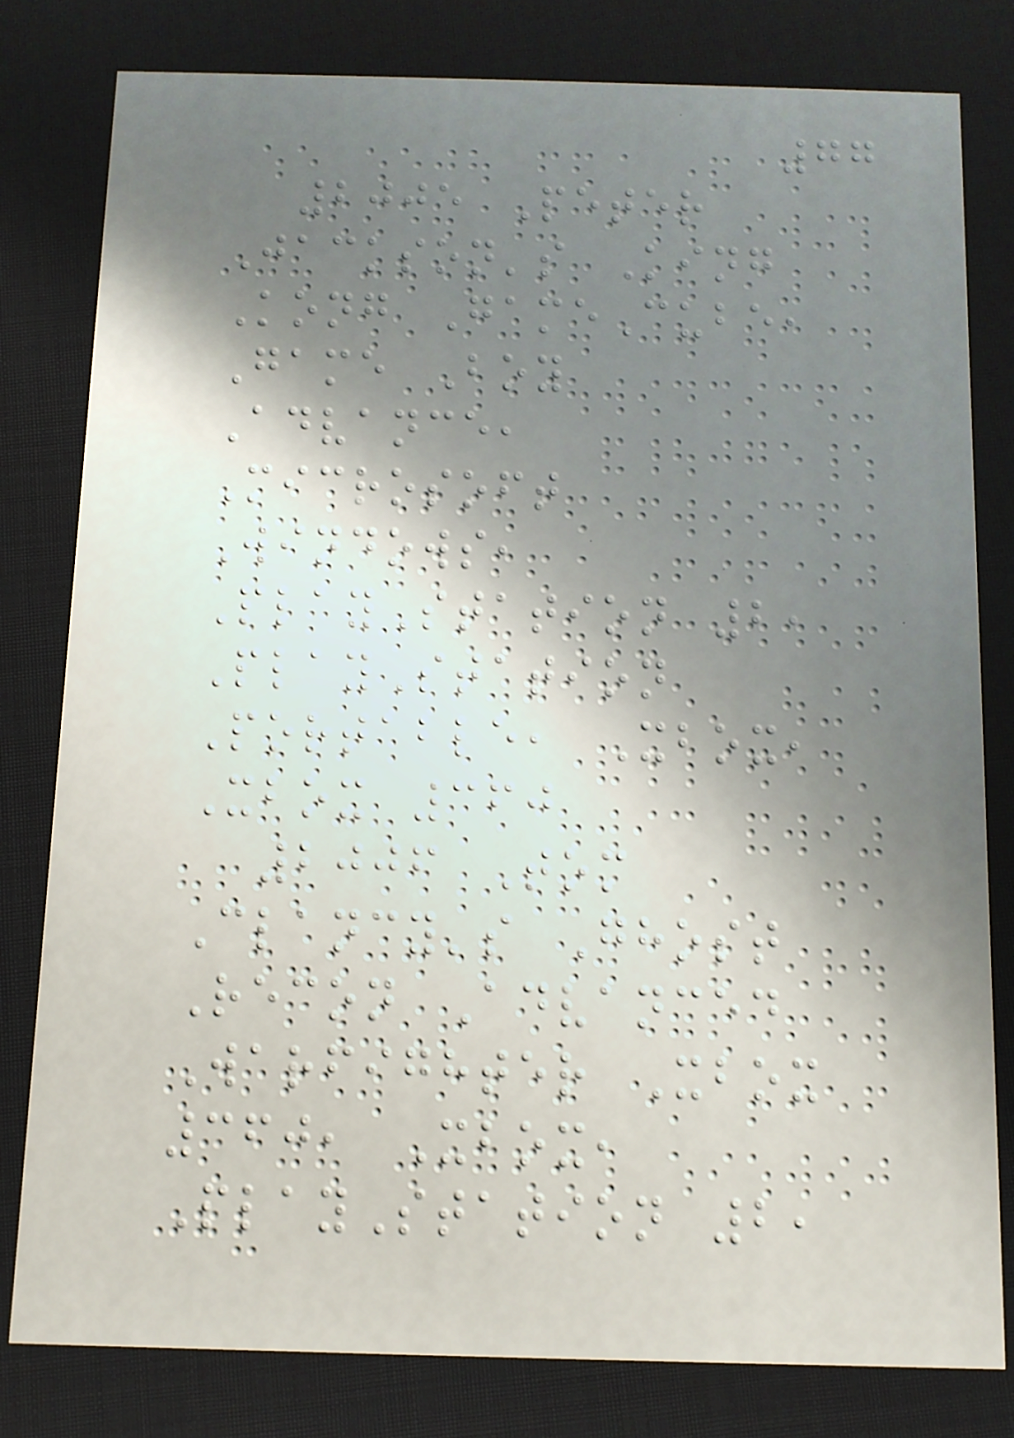77
2005 Peter
Jackson's King
Kong GameCube,
Game Boy
Advance,
Microsoft
Windows,
PlayStation 2,
PlayStation
Portable, Xbox,
Xbox 360
2006 Tom
Clancy's Ghost
Recon Advanced
Warfighter Xbox
360, Xbox,
PlayStation 2,
